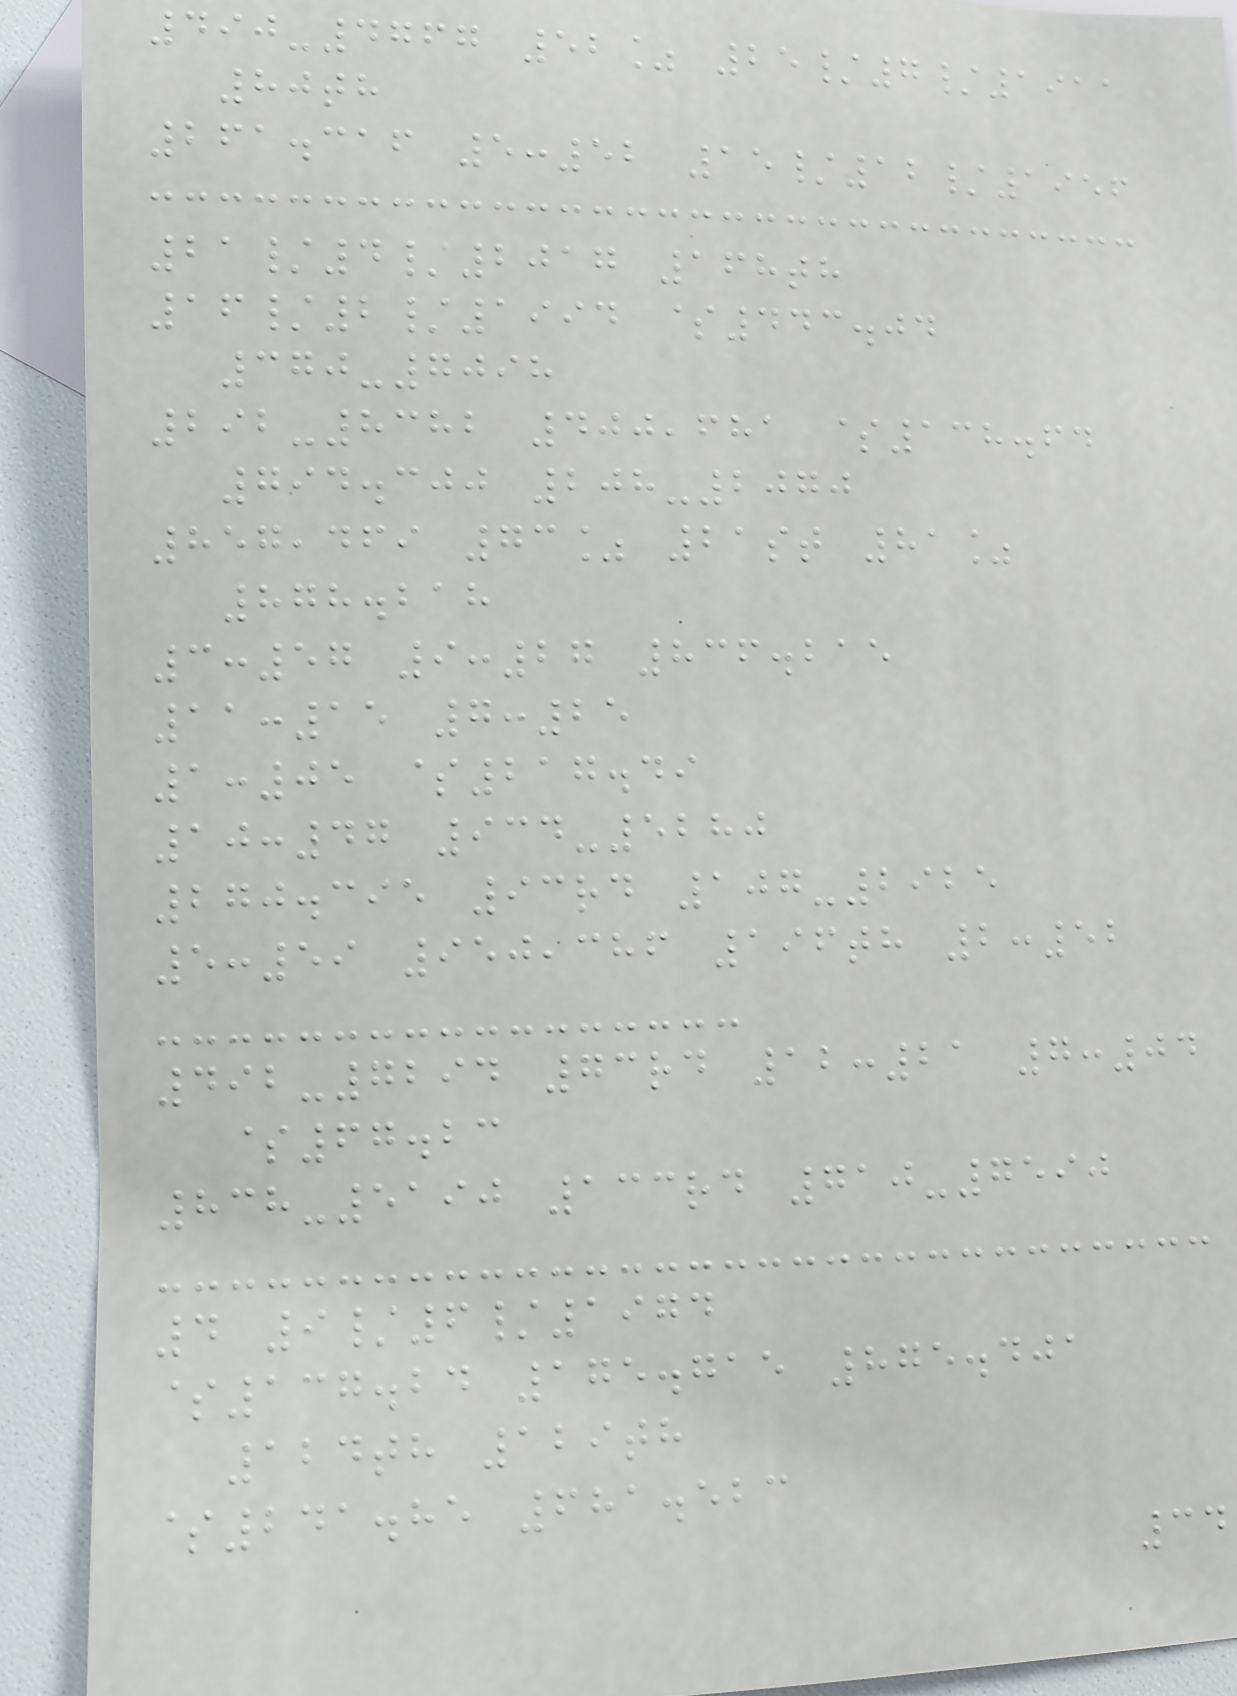490-4767 52% 25/7/1911
80th
261.316 5:52 15/12/1956
21/4/2017 168th
16/2/1994 $443.04
370-7098
292-8382 400,681 $138.64
794.300 208-2070
857,469 73% 21st 81%
878.218
3:57 9:27 836.215
11:15 7:25
1:05 $217.49
10:47 934-5280
270.395 93rd 107-2925
5:59 950,386 196th 2:52
492-7294 73rd 12:21 7:04
$67.23
838-5190 133rd 710-7590
4 9/6/1974
$137.24 175.715 875.401
124th 129th
$241.85 681.523
34
